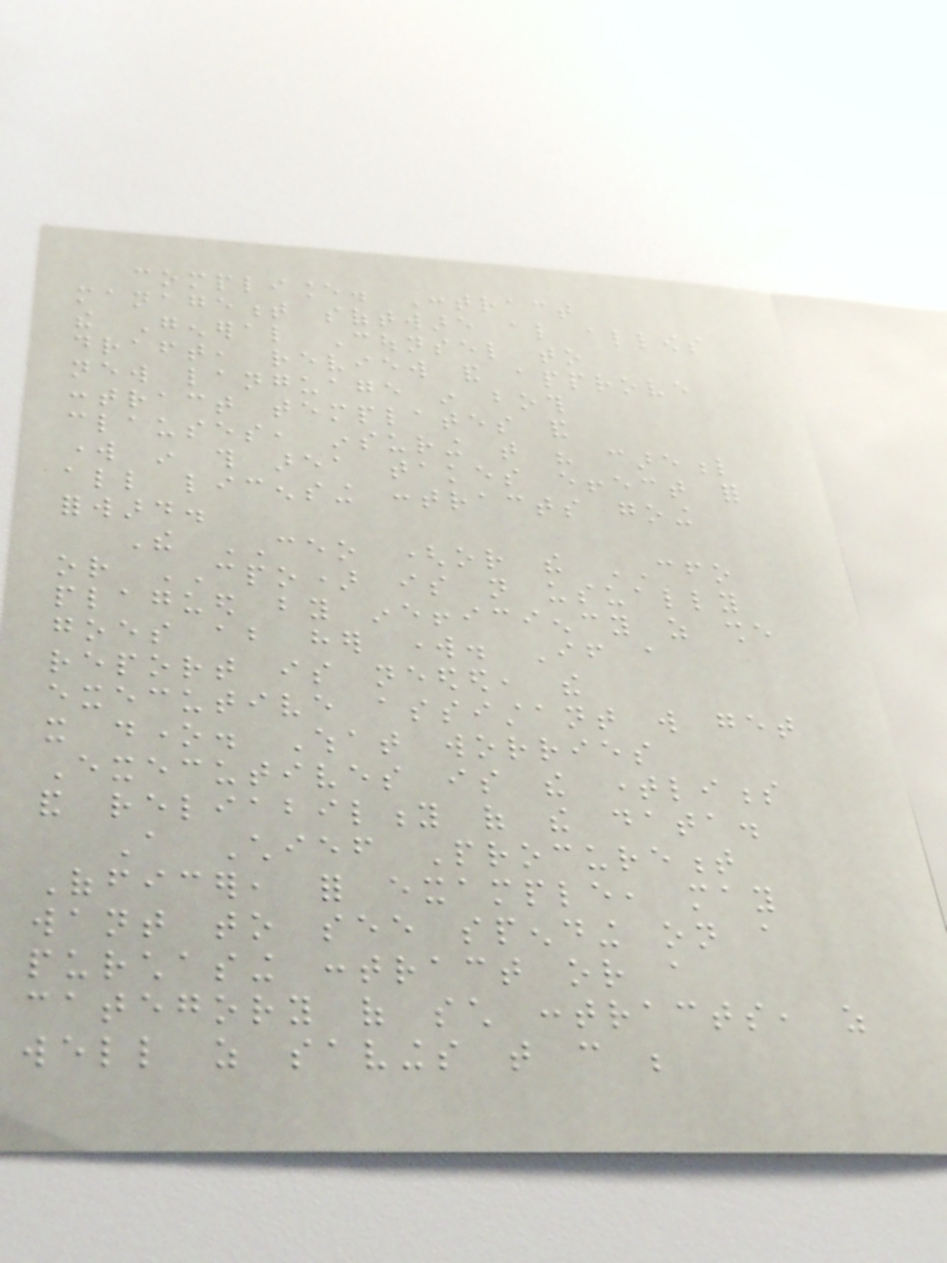compliance. Contract
management software also allows
the General Counsel to
draft, review and approve
new language in both
contract templates and
clauses, insuring that his careful
work in this area takes effect for
all licensing contracts going
forward.
The CEO (or the CFO
or CPO) is not usually
plagued by inefficiency as she
goes about her work. If a
report is needed, the
executive assistant will get
it done. What worries
Executives is the timeliness
and reliability of the data.
A Chief Procurement
Officer, for example, may
want to see spending on a
purchasing contract or a
category of such contracts, as
well as savings that can be
